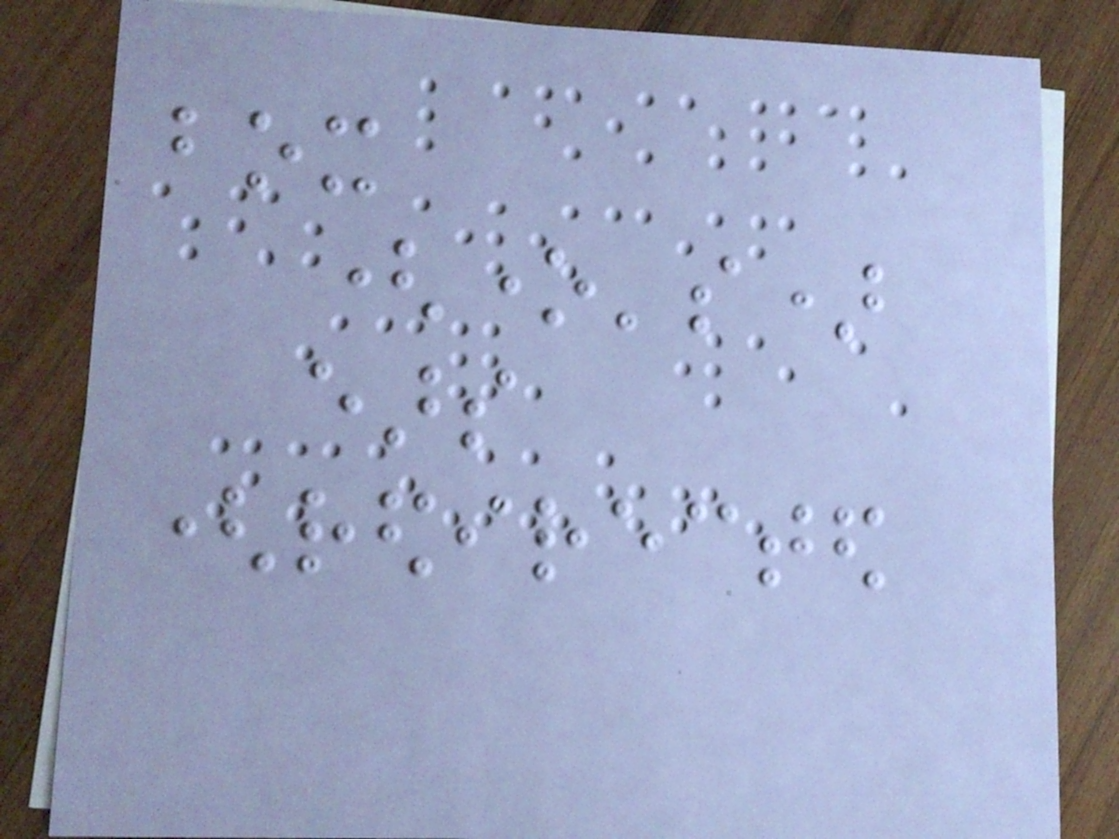box
(one's)
ears
(redirected
